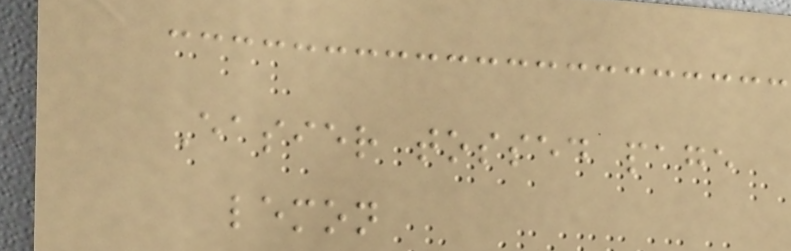Easier tossed page
lemon
